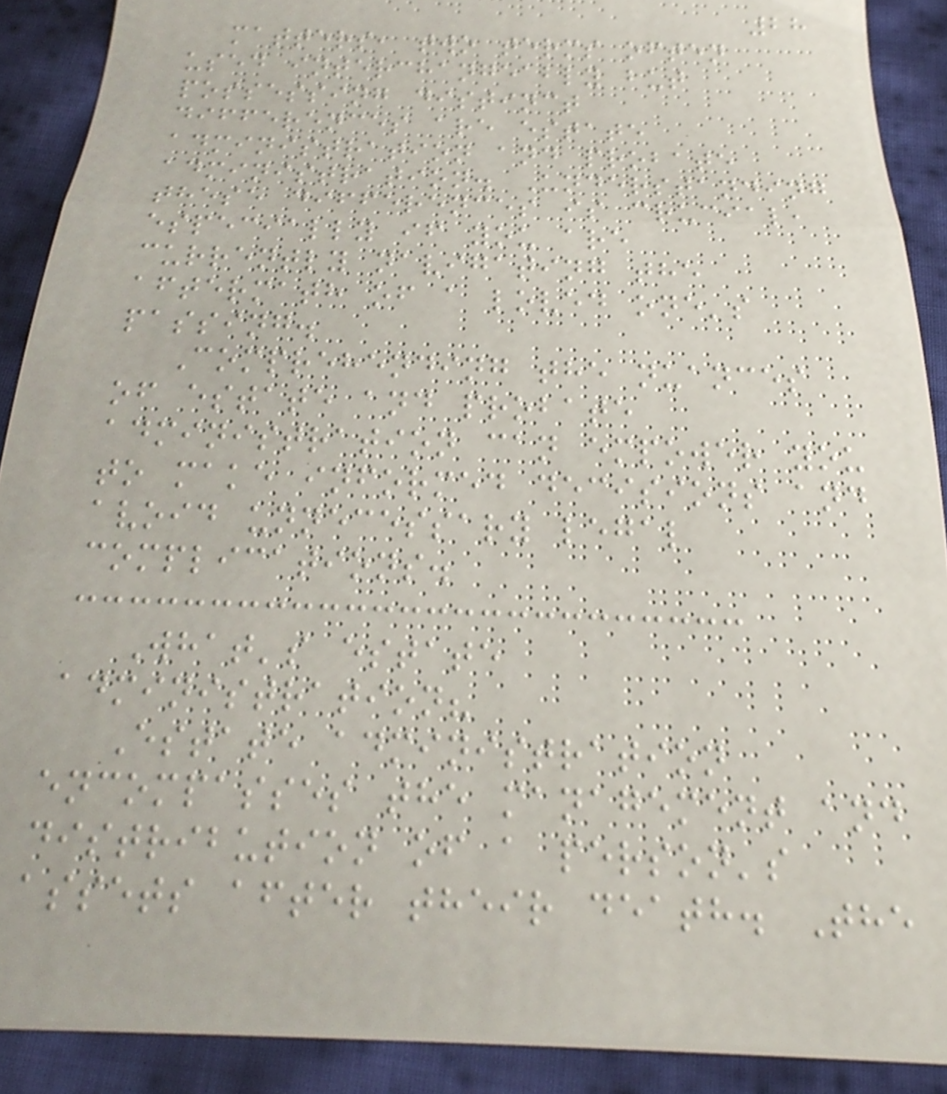28
matters, two terms often
used interchangeably but
possessing distinct
differences are estate
administration and probate
administration. Understanding
these differences is crucial,
especially if you are
currently navigating the
aftermath of a loved one's
passing.
Comprehending the nuances
of estate and probate
administration can empower you
to make informed decisions and
avoid unnecessary legal
complications.
What's estate
administration?
Estate administration
encompasses the management and
distribution of a person's
assets after their death. The
